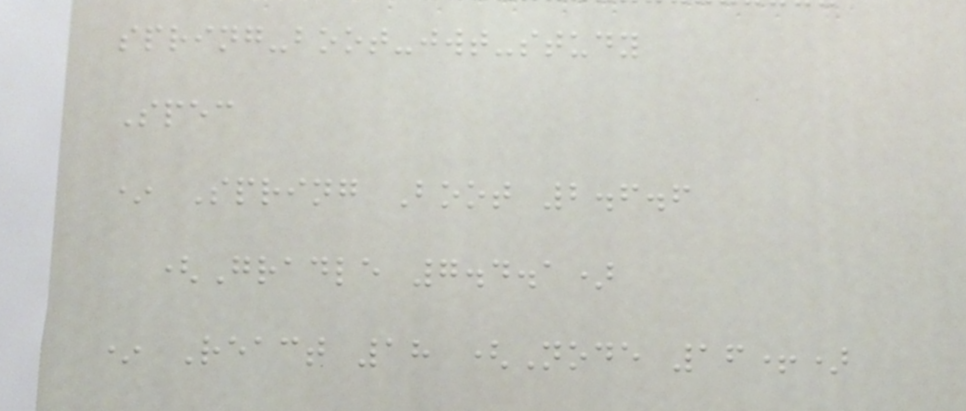spring-boot-jwt-study
Spec
* Spring Boot 2.6.6
(Gradle 7.4.1)
* React 18 (Node 16+)
